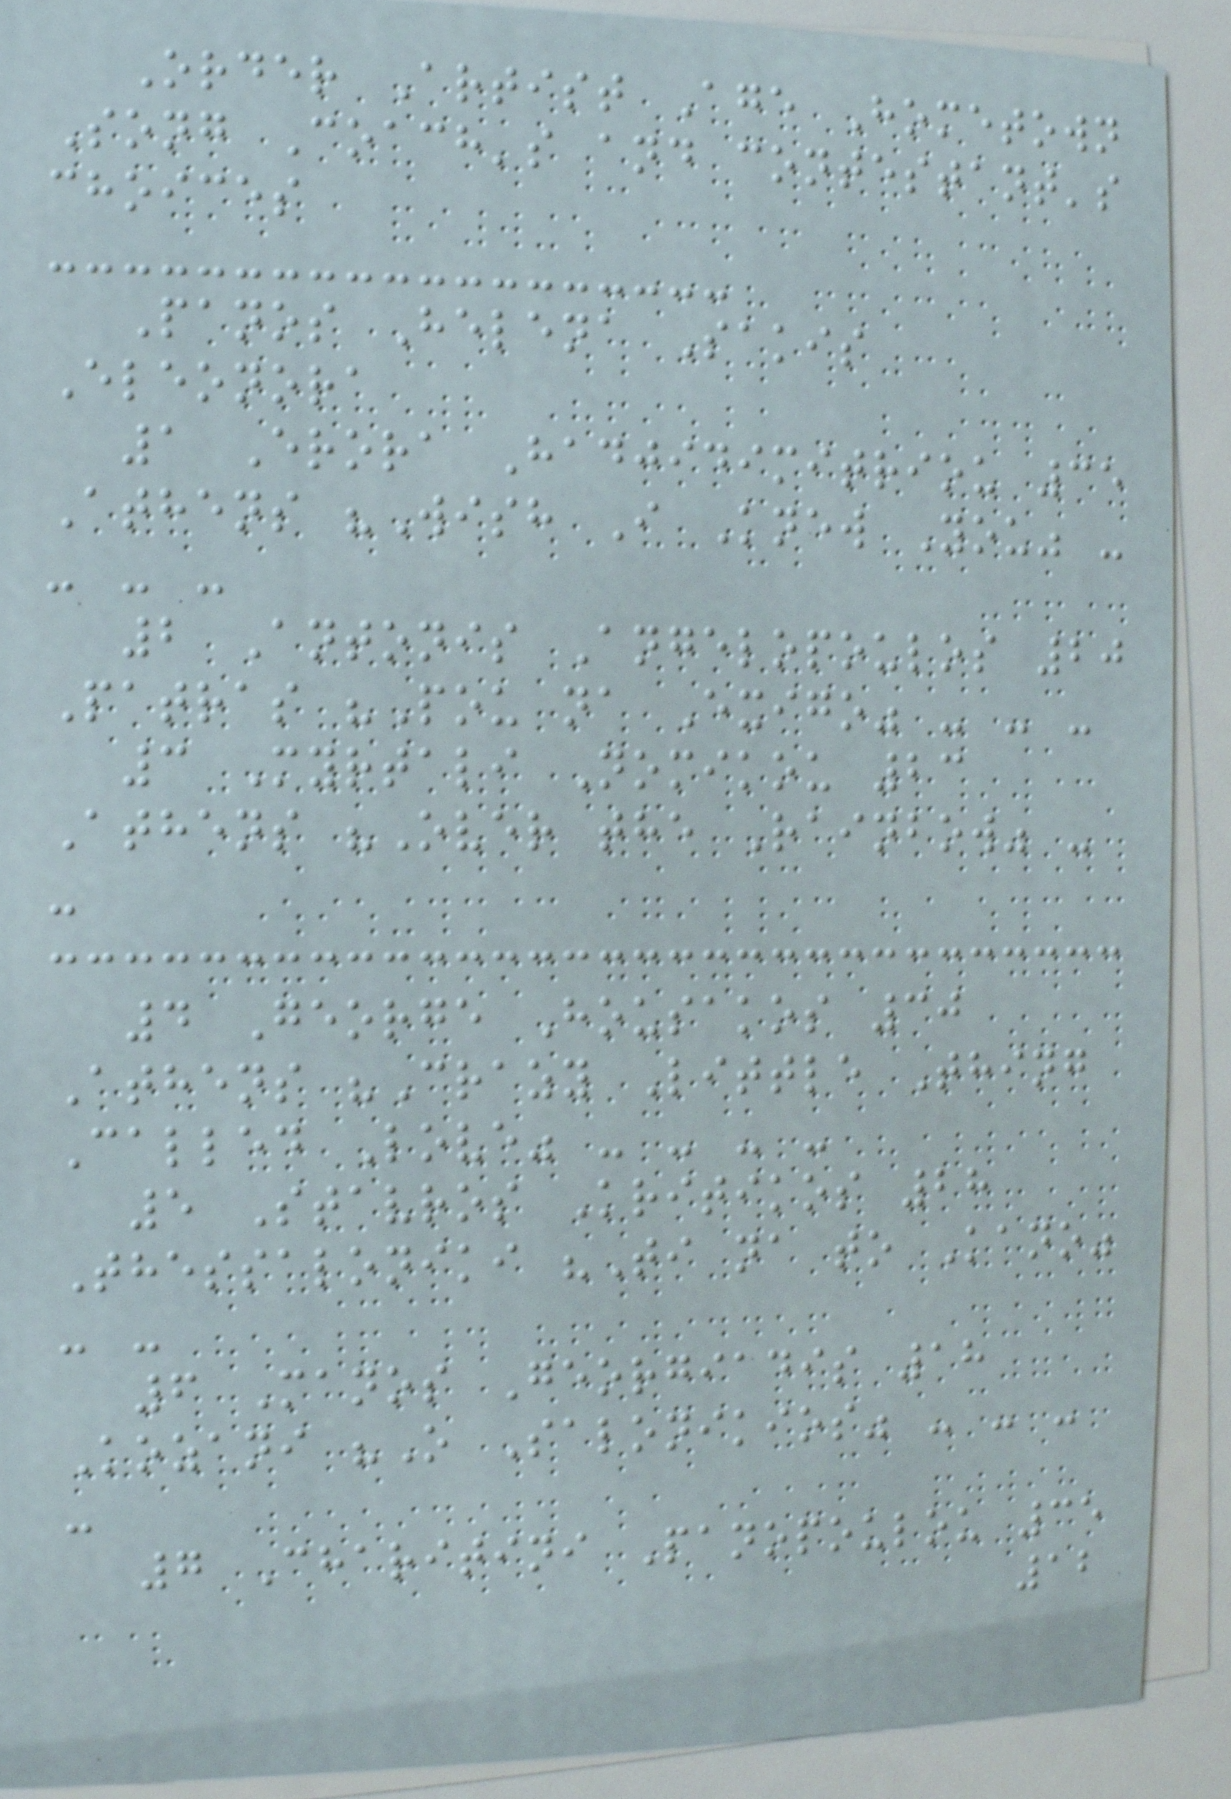Order Artist Age Hometown
Song Coach's and contestant's
choices
Panos Helena Sakis
Eleonora
1 Erora Hadjidimitriou 35
Athens "Wish I Knew You" -
- - -
2 Antonis Angelopoulos 20
Patras "Pou na Exigo" - - -
3 Myrtali Nomikou 23
Athens "Over the Rainbow" -
-
4 George Housakos 30
Athens "Crazy Little Thing
Called Love" - - - -
5 Stavros Kritikos 28
Thessaloniki "Ti na to Kano"
- -
6 Manos Georgiadis 18
Kozani "O Salonikios" - - -
-
7 Charitini Panopoulou 35
12
